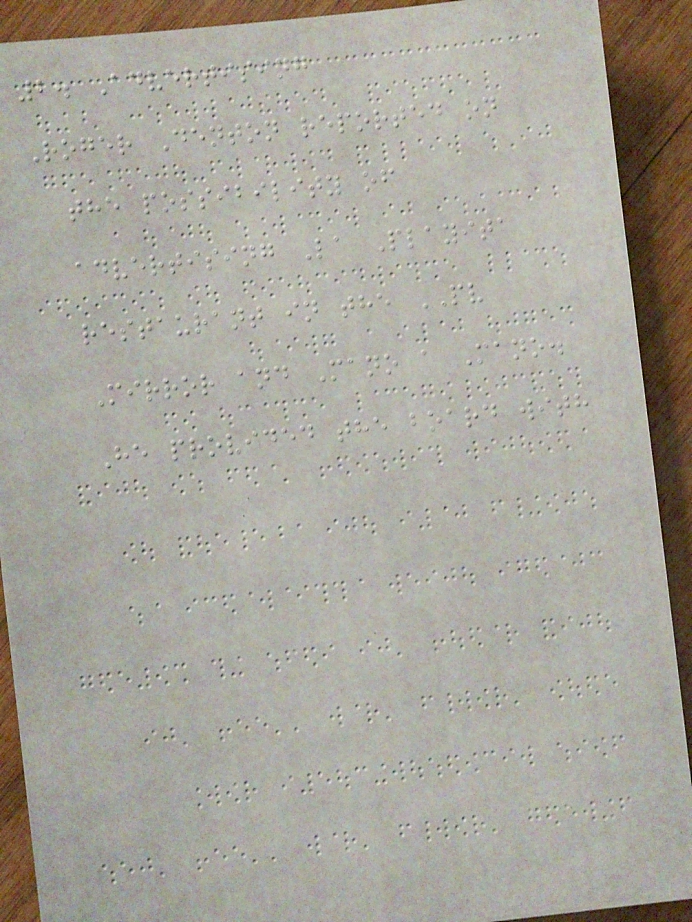2. Advertising
Roger Denton reported on
the possibility of
advertising La Playita
restaurant in the PV
Mirror and Mano a Mano.
He provided the board with
